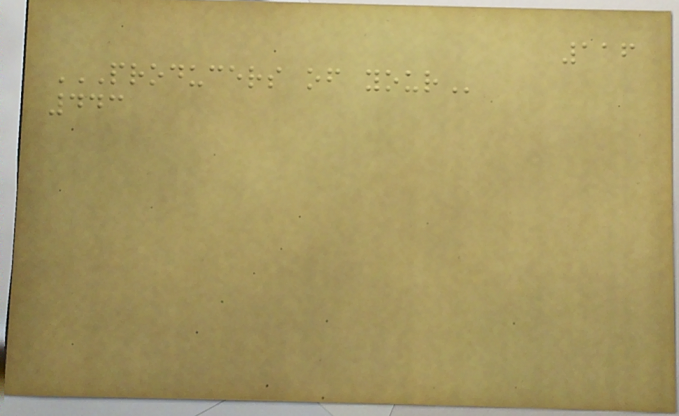116
PRODUCERS OF YOUR
443
